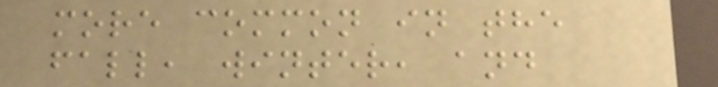more common in the
fall, winter, and
